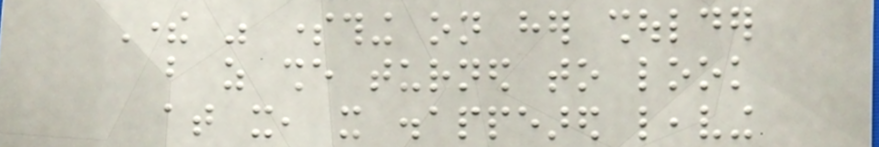There was something on her shoulder
but as she turned to look
at it, it disappeared leaving
